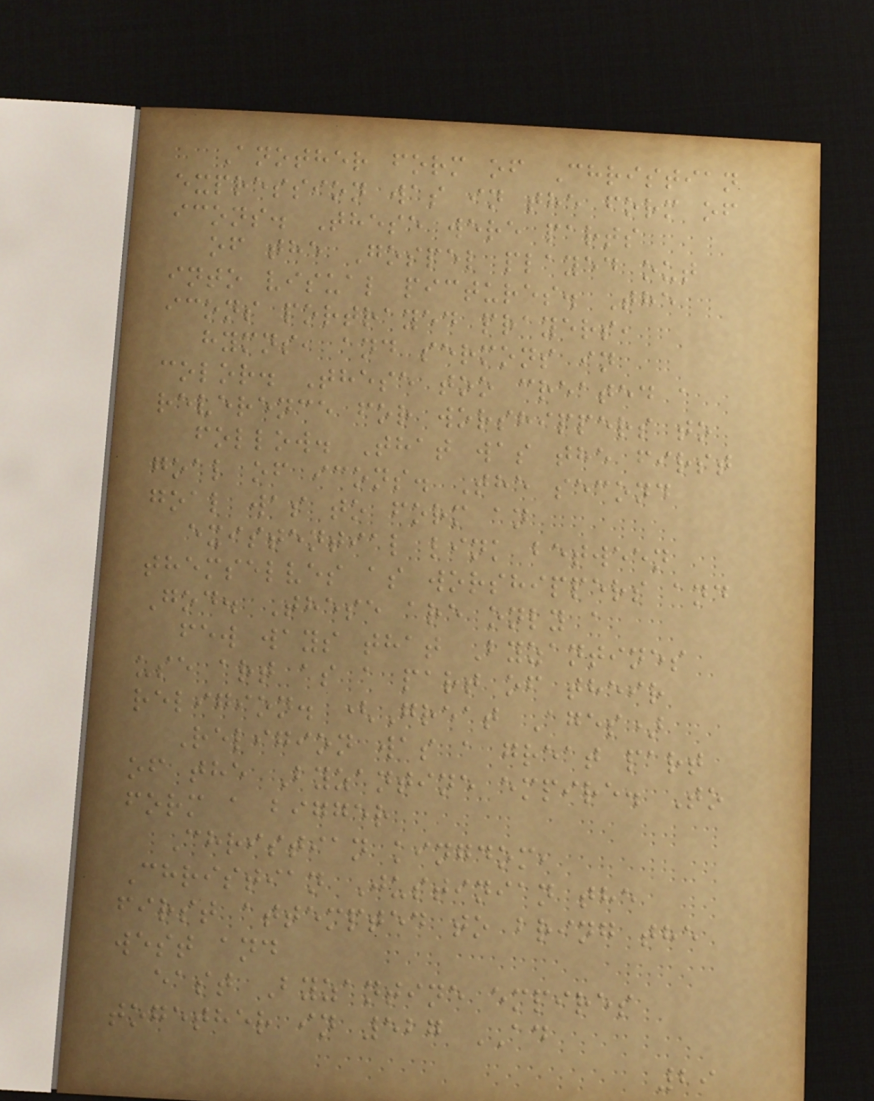Another form of Christian
expression was in the form of
icons. These were parts
of the Gospel played out
into visual pictures. The
icons portrayed prayers,
hymns, and sermons in
color. These too created a
reverence for worshippers to
follow. That was the first
goal of icons. The second
goal was to form an
existential link between
themselves as worshippers and
God. These are only a
few ways that Byzantines
use art as a part of their
religion. (Great Ages)
Religion was a great part
of the Byzantine empire. To
form a bigger
Christian kingdom,
Christian Justinian the
first attempted to bring the
west and
east Byzantine empires
together in 527 AD
29
